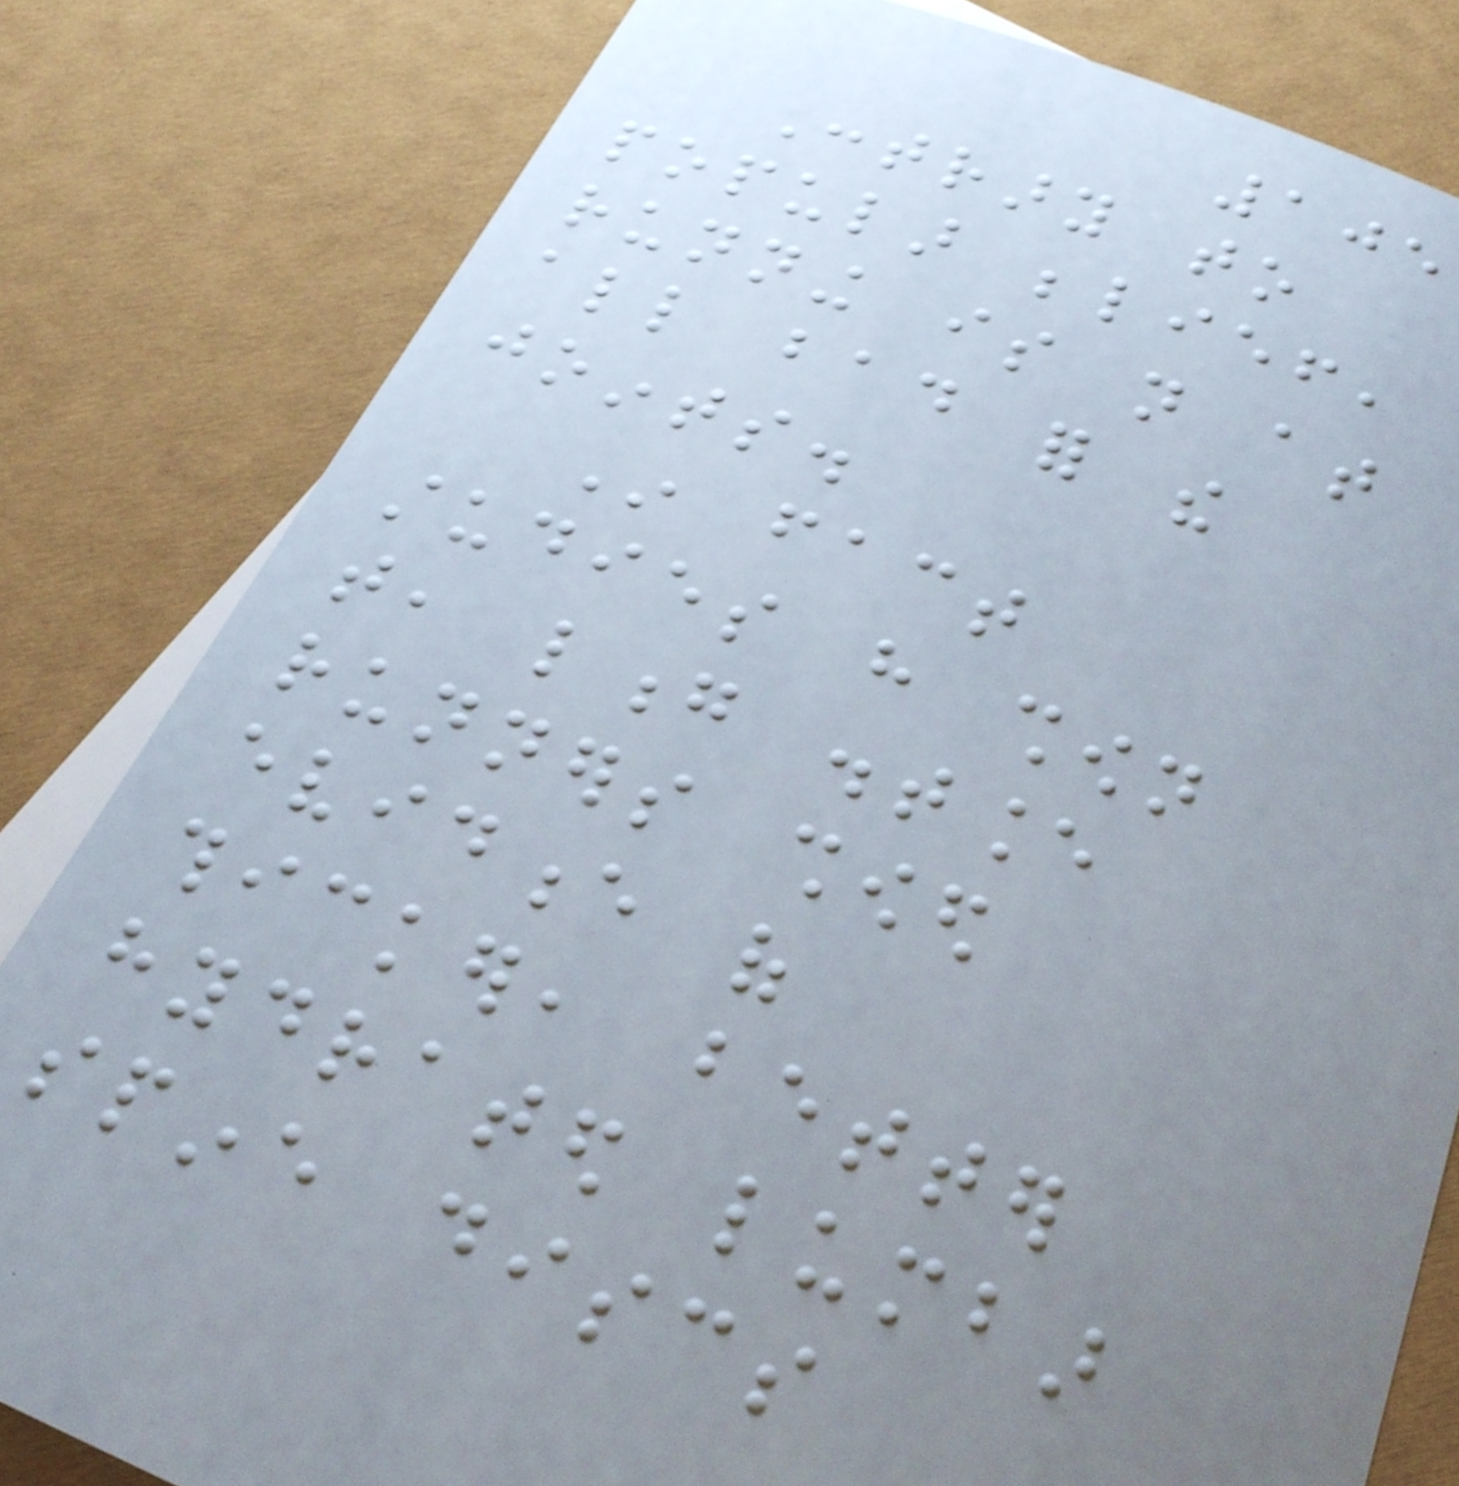105
Contrary to
popular belief,
running is not at
all bad for the
joints.
In fact
studies have shown
that, long distance
runners showed
evidence of
thicker, better
hydrated lumbar
spine discs
